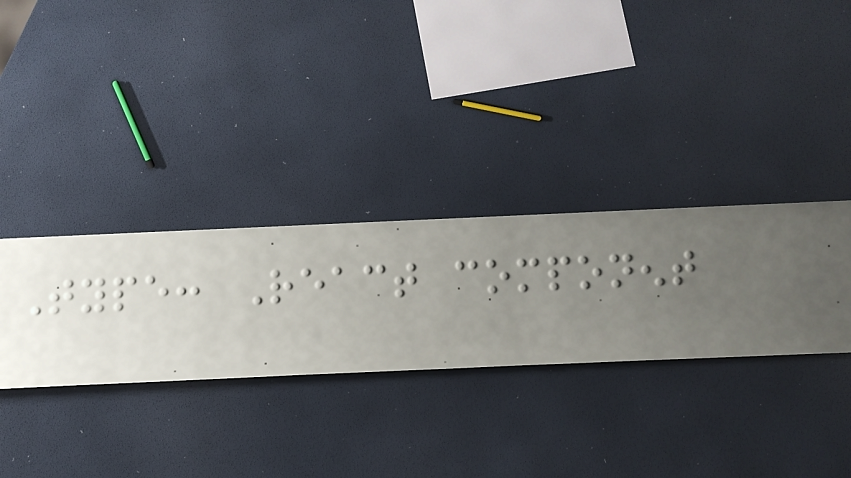Type: React component
